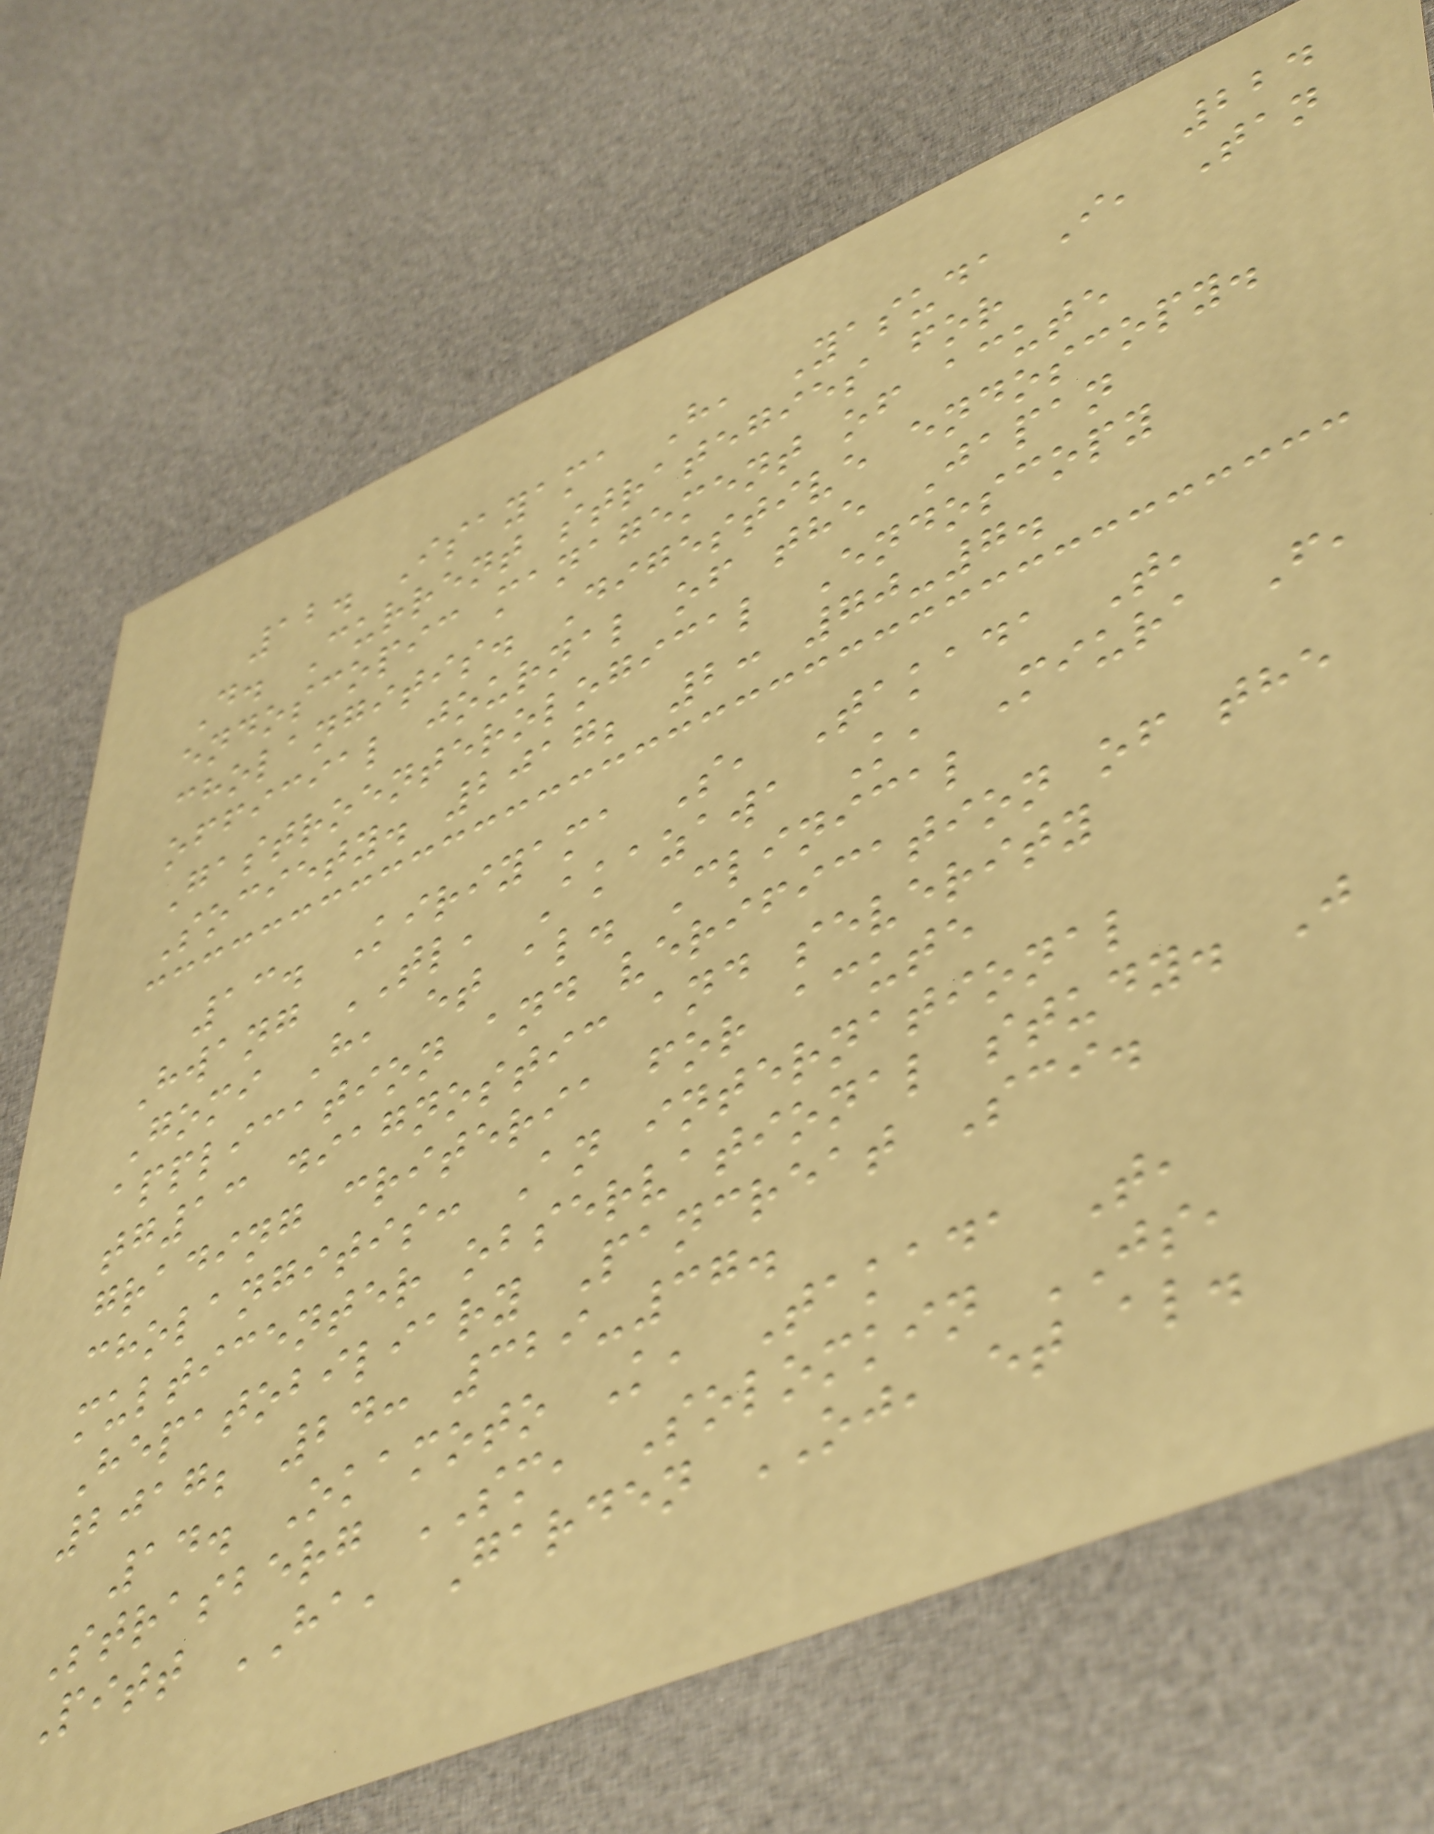224
12. Isayama H, Yasuda I, Tan
D. Current strategies for
endoscopic management of acute
cholangitis. Digestive endoscopy.
official journal of the Japan
Gastroenterological Endoscopy
Society. 2017; 2: 70-7.
13. Kiriyama S, Takada T,
Hwang TL, Akazawa K, Miura F,
Gomi H, et al. Clinical
application and verification of the
tg13 diagnostic and severity
grading criteria for acute
cholangitis: An international
multicenter observational study. J
Hepatobiliary Pancreat Sci.
2017; 24: 329-37.
14. Okamoto K, Takada T,
Strasberg SM, Solomkin JS,
Pitt HA, Garden OJ, et al.
